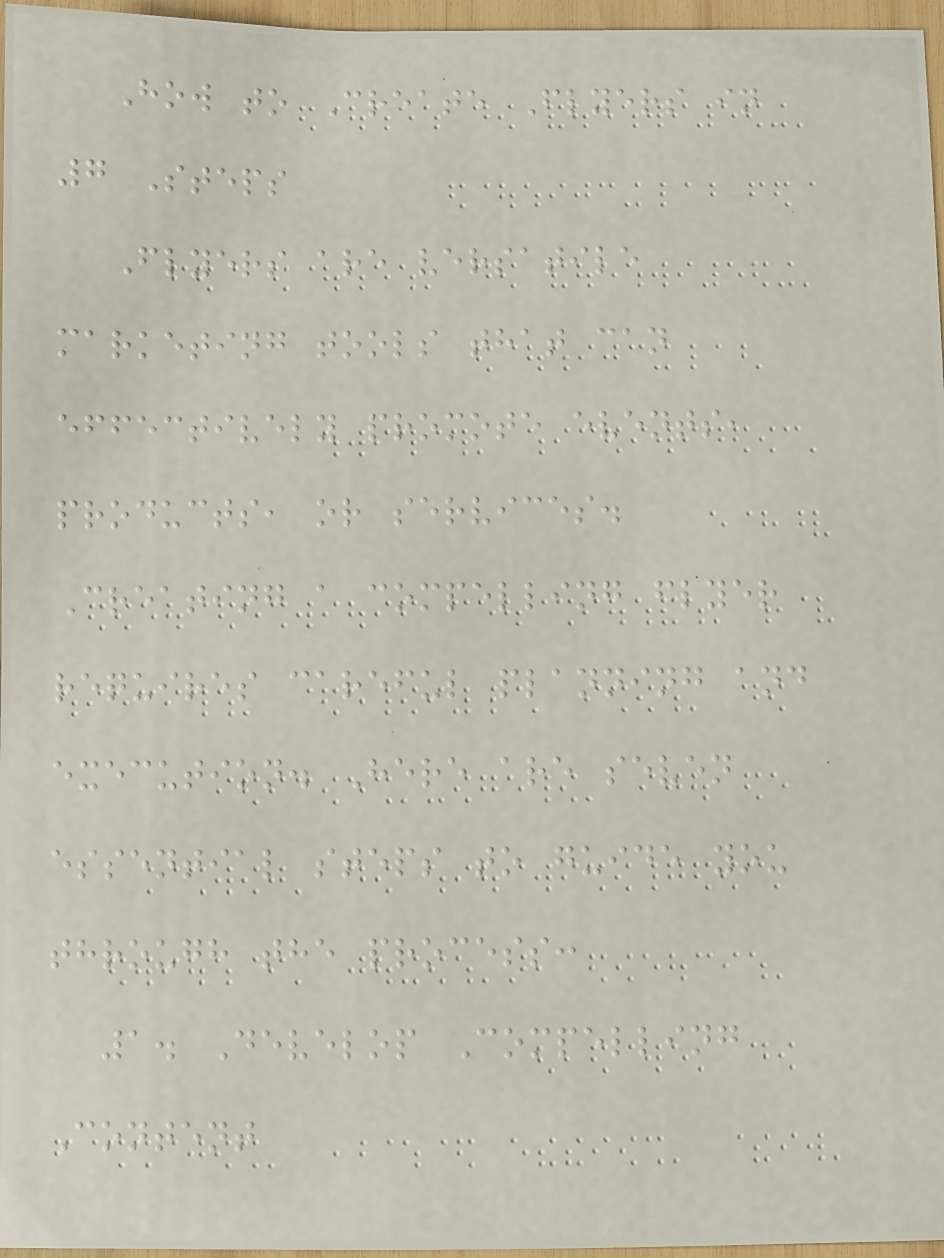How to Create Flyers in
7 Steps
Flyers are versatile
marketing tools that can
effectively promote events,
products, or services.
Creating a compelling flyer
requires careful planning and
execution. Here are seven
essential steps to guide you
through the process:
1. Develop Compelling
Content
